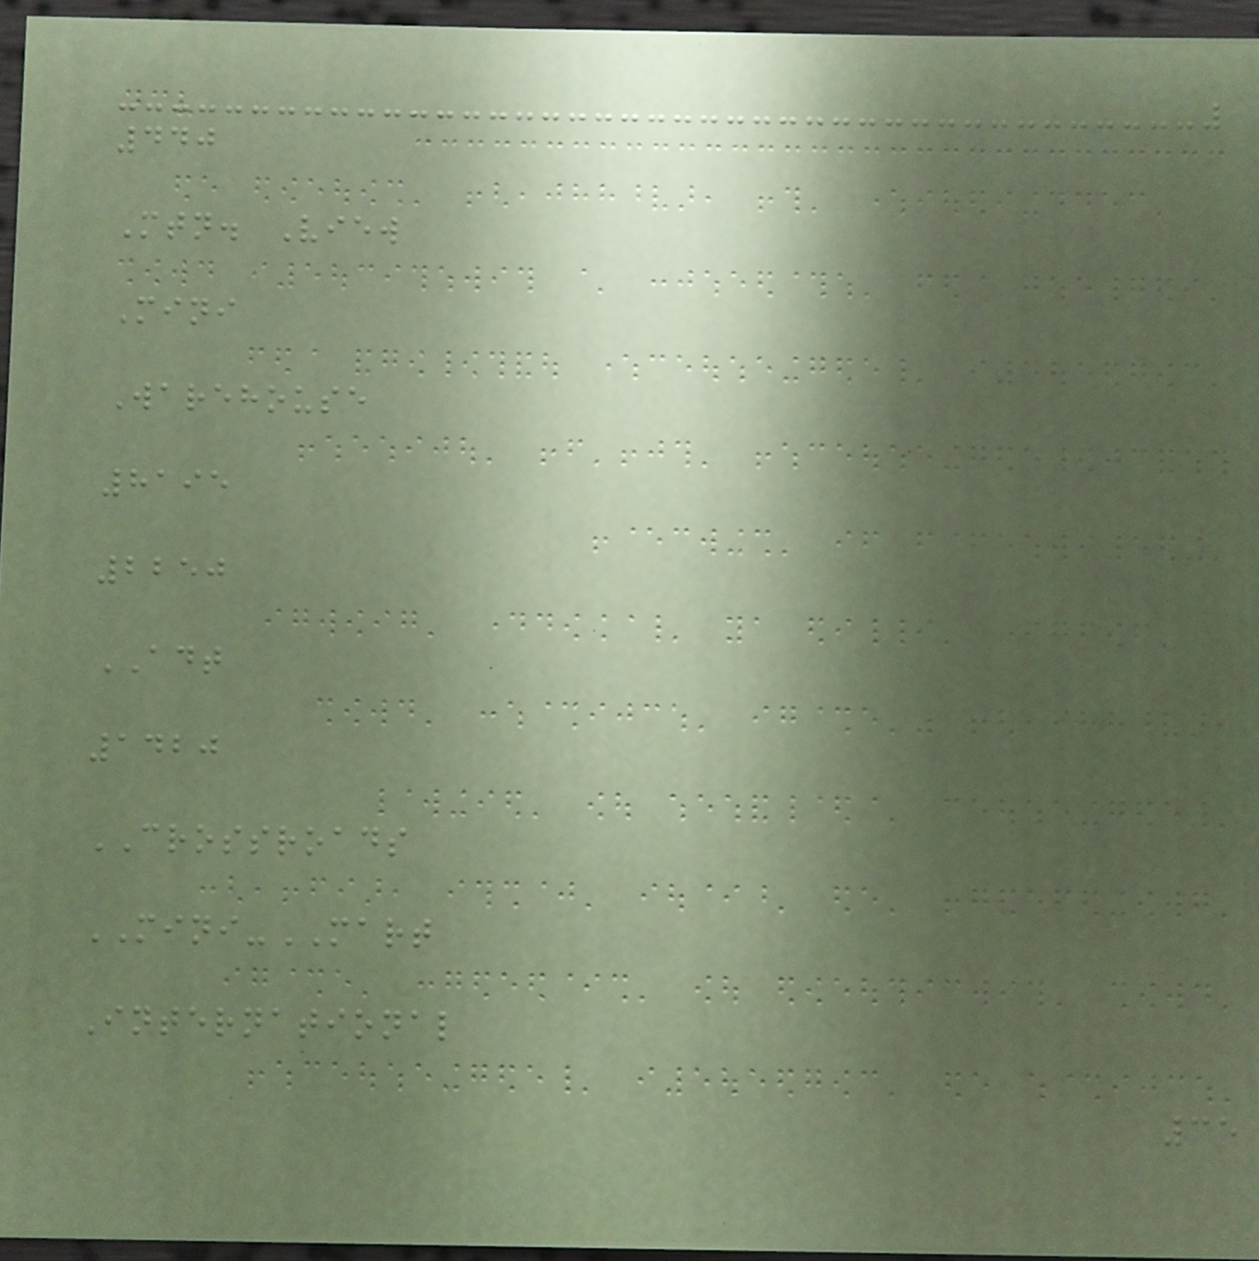440
Mtn. View
Mini
Warehouse
8195
2250
ADT
1420
CROSSROADS
MINI-MART
International
35
